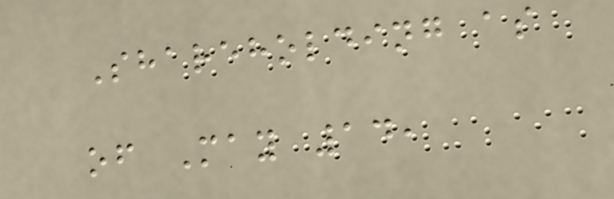Shareholding as
of May 14,
